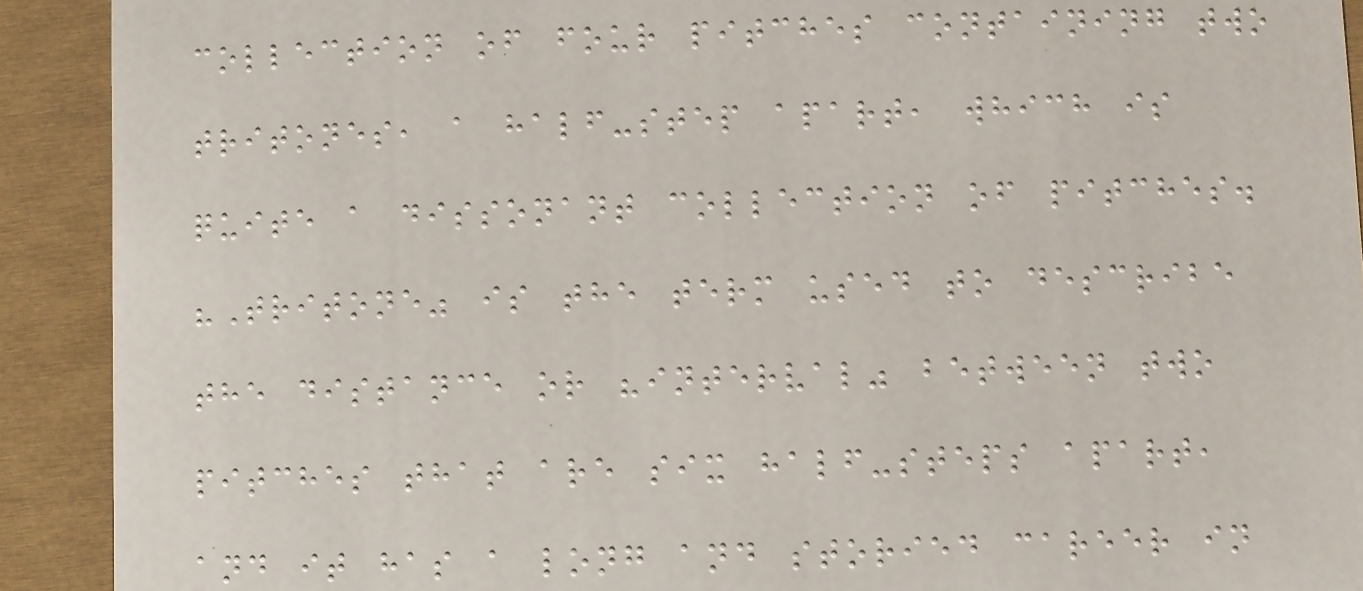collection of four pitches containing two
tritones, a half-step apart, which is
quite a dissonant collection of pitches.
"Tritone" is the term used to describe
the distance or "interval" between two
pitches that are six half-steps apart,
and it has a long and storied career in
